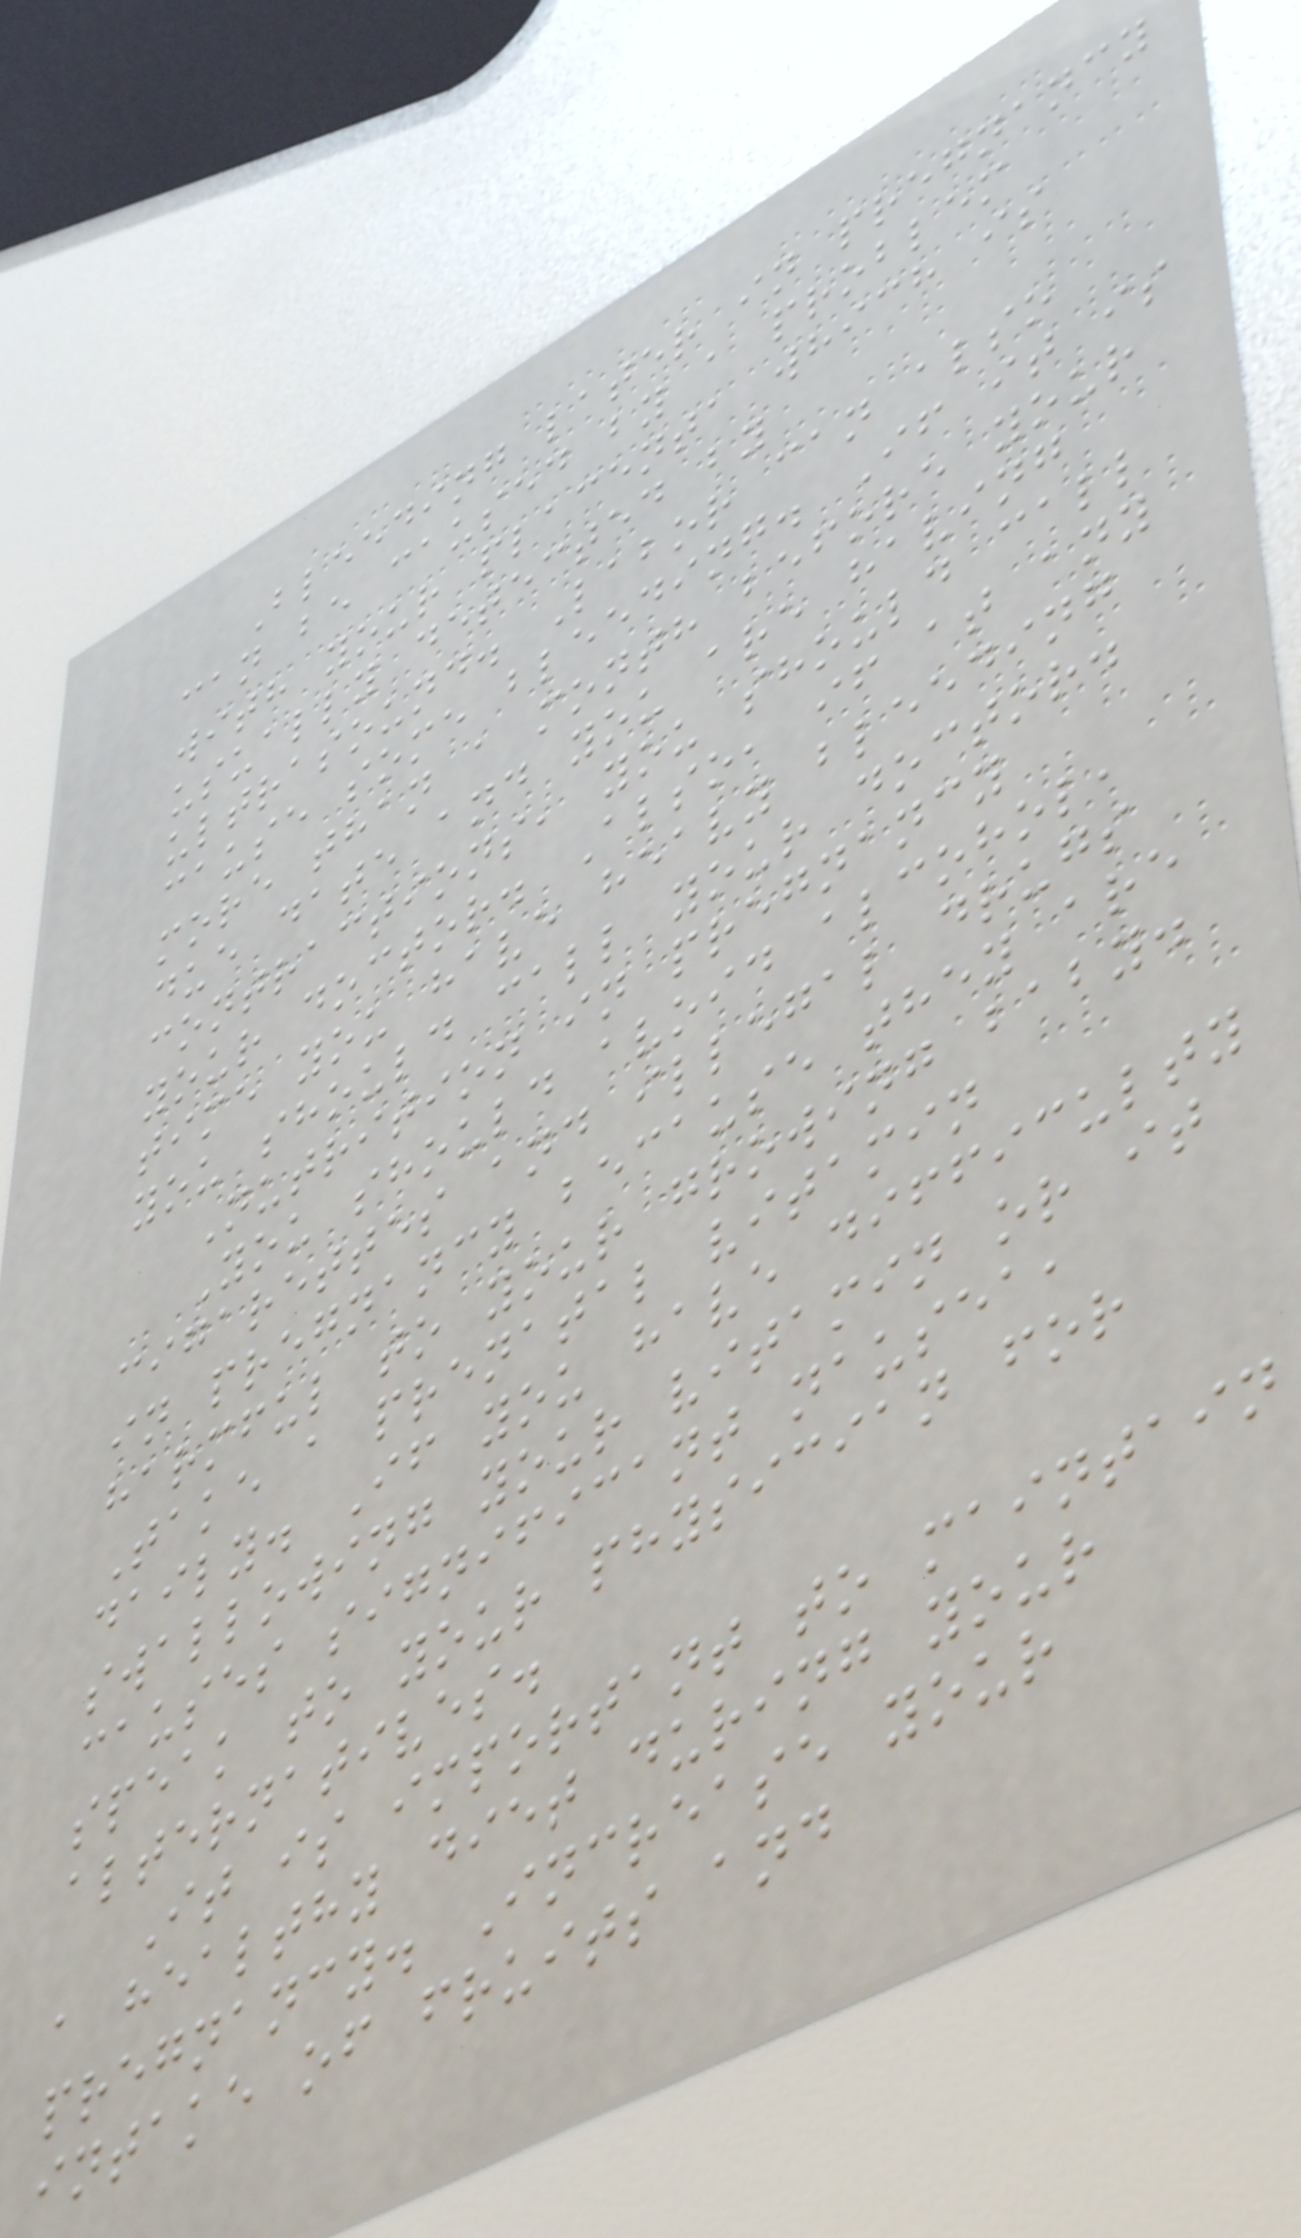Bleeding later in pregnancy
can be caused by a problem
with your placenta which is
usually detected by
ultrasound. Labor can also
cause some bleeding. If it is
more than a month before your
due date and you are having
contractions, you should call
your doctor. Also, if at any
time you have heavy bleeding
you should call your doctor.
Nutrition in pregnancy
You should avoid alcohol,
cigarettes and illegal drugs
in pregnancy because they are
harmful to your growing baby.
Take a prenatal vitamin
daily. If you have difficulty
swallowing your vitamin or it
causes significant nausea,
speak to your physician for
alternatives.
It is important to maintain
a healthy diet during your
pregnancy. Increase your
intake of fruits and
